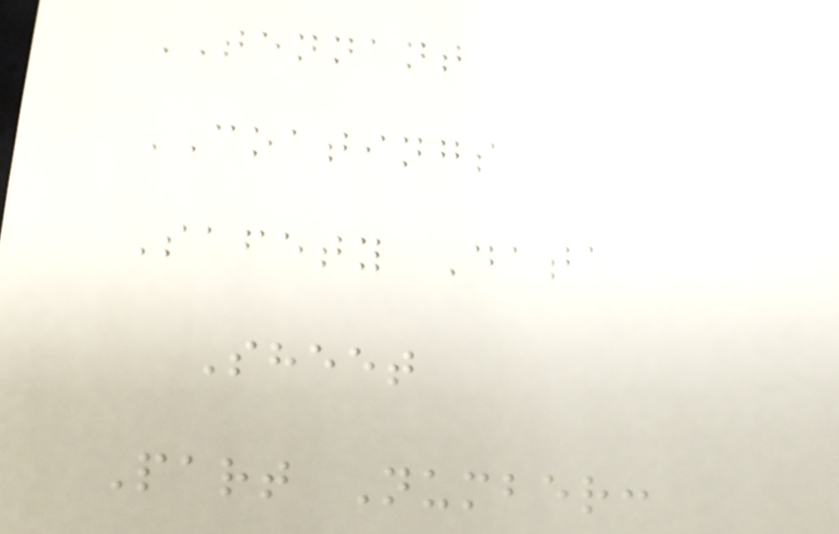TENNANT
COATINGS
Safety Data
Sheet
Part Number:
